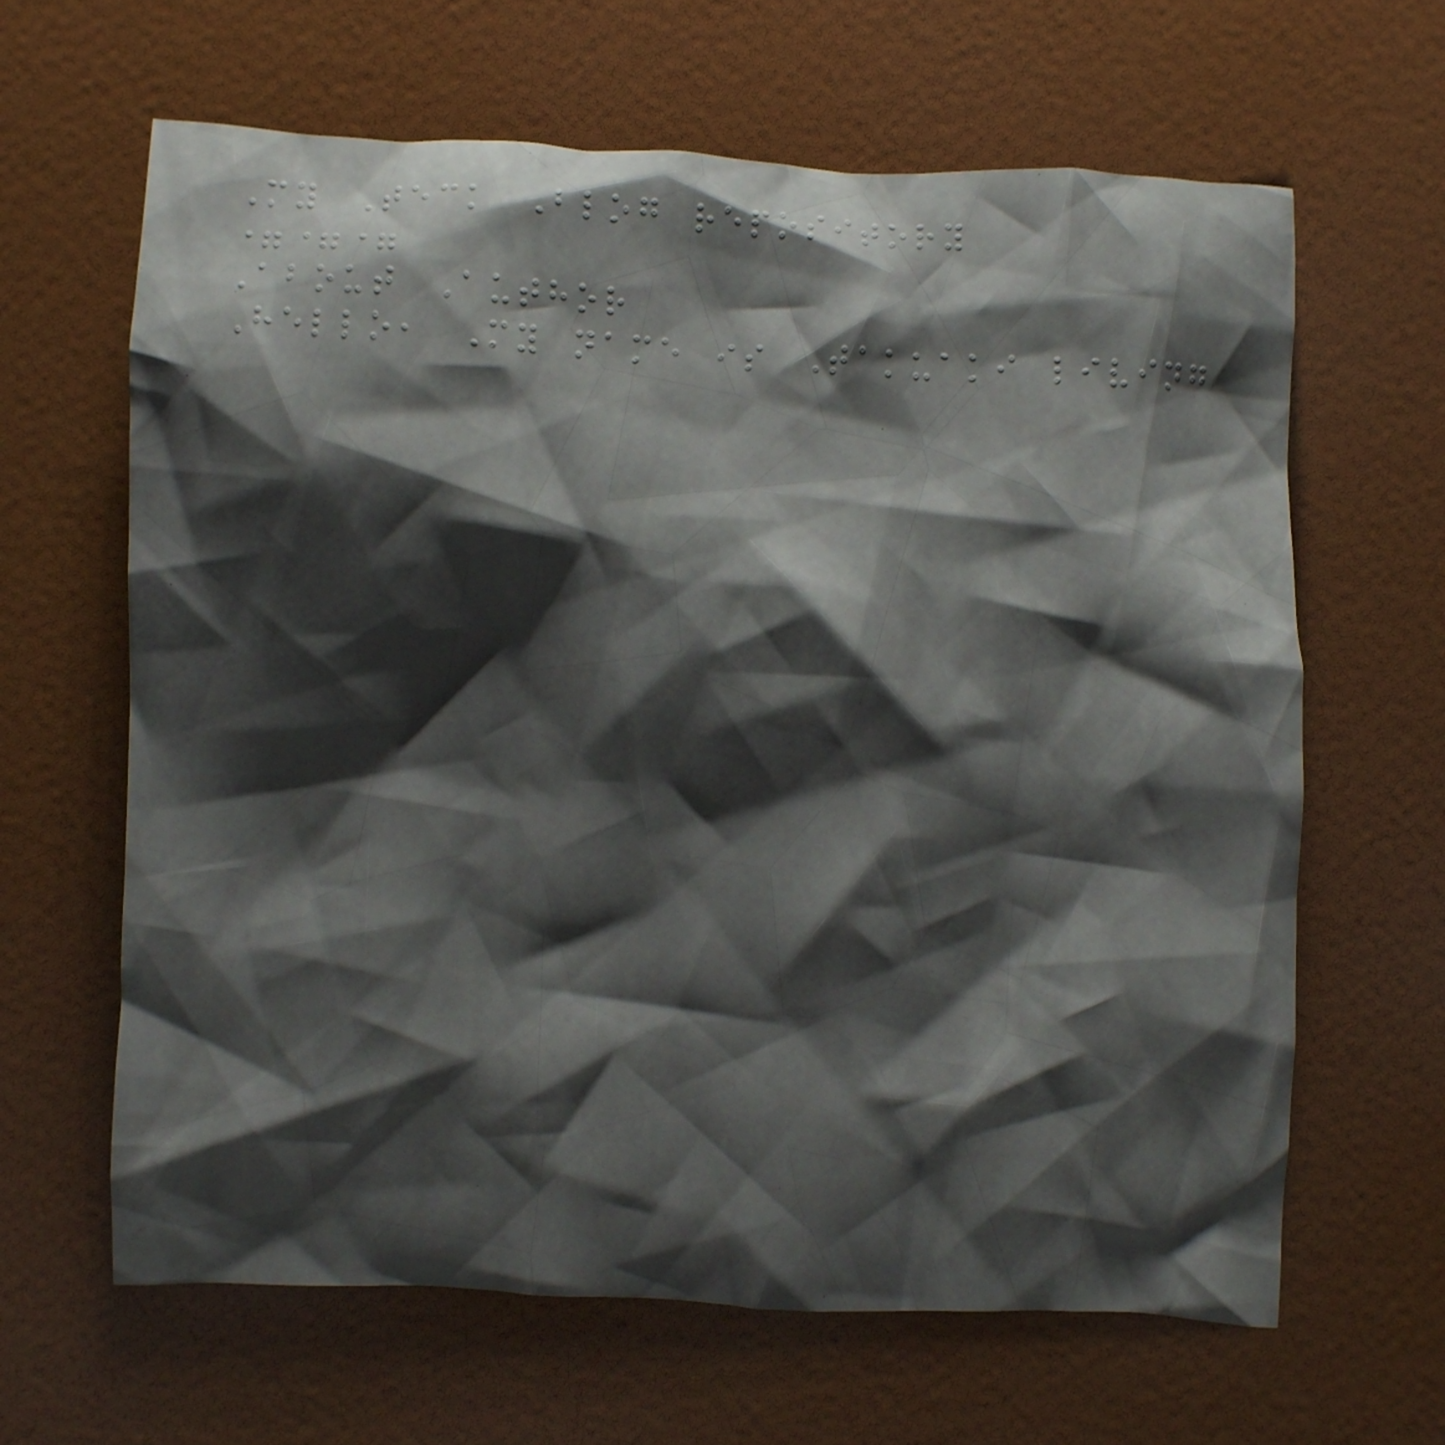My Teck Blog repository
===
About Author
Hello, My name is Takuaki living
